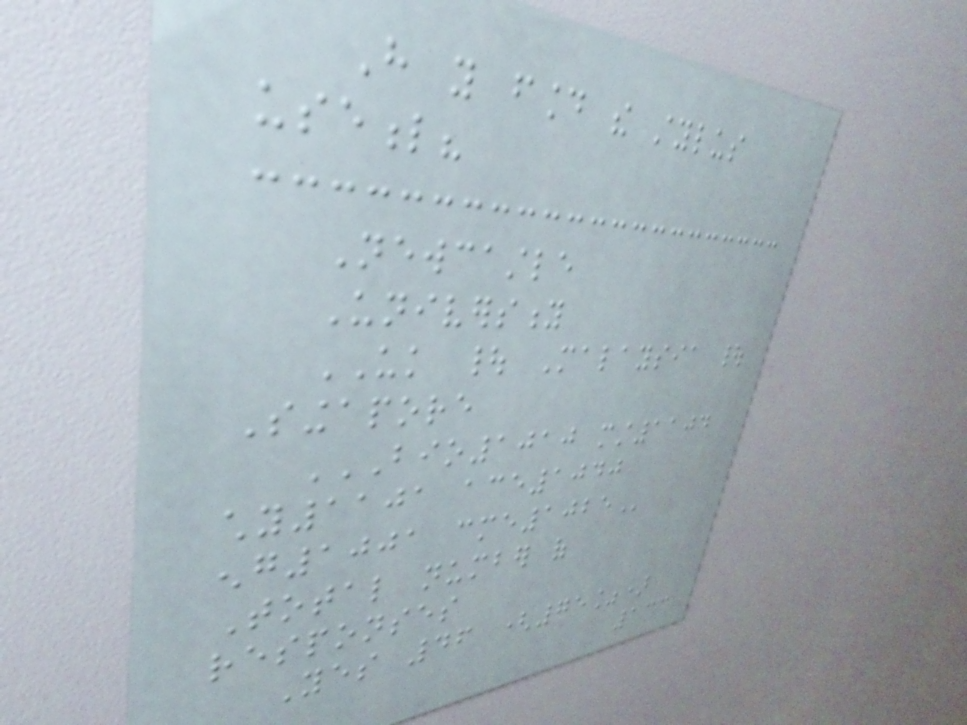Have you found the stylus
useful?
Newcastle
University
UK | Malaysia |
Singapore
BIO1010 MST1104
CHY1101 ACE1040
ENG1001 CME1025
Total number of
responses
Yes 46 (75%)
133
